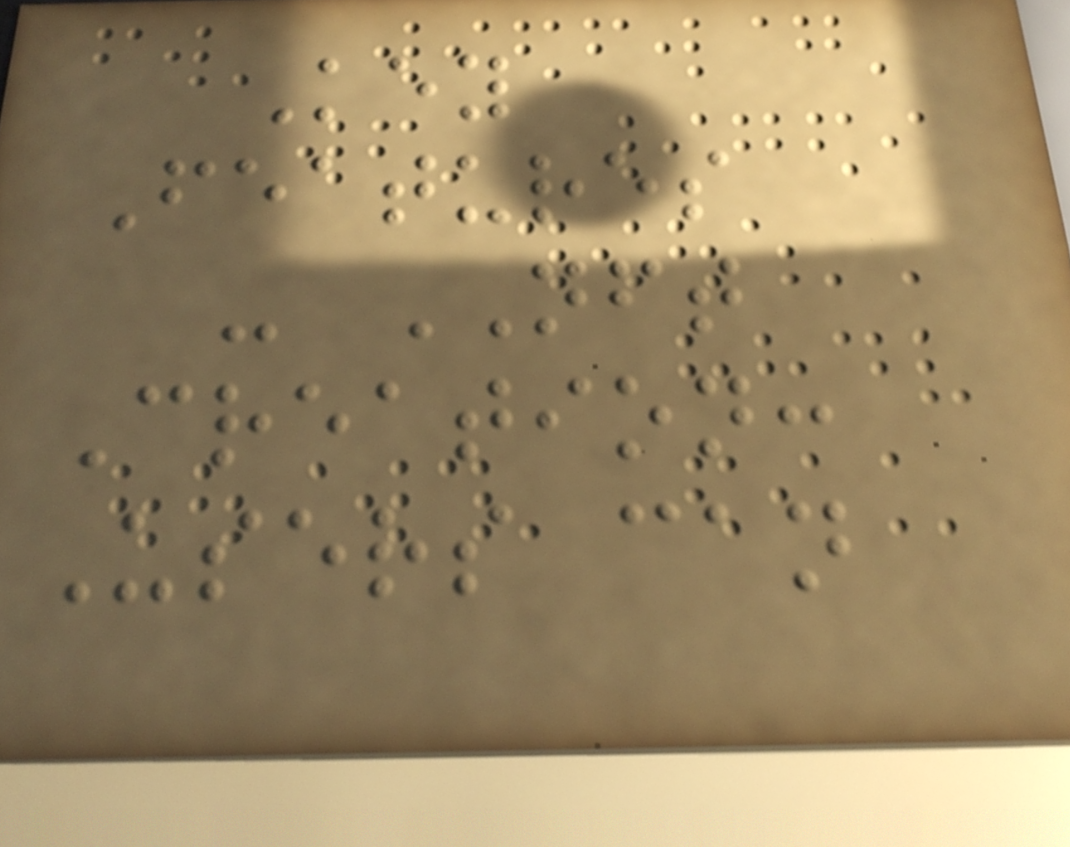Key
Features
- NFT
Creation:
Users can
